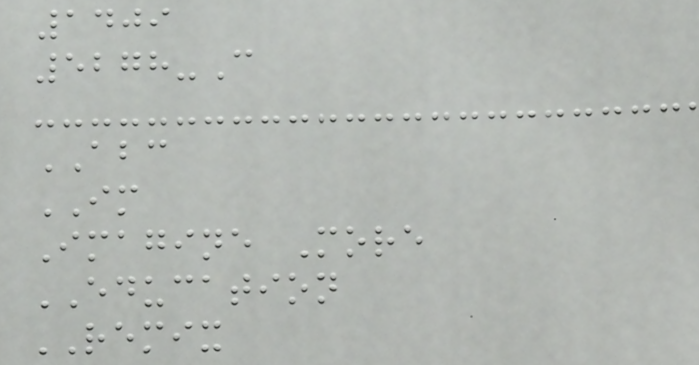1409
5278-C
ABC
IM
Imagine More
EDUCATION
REMIX
